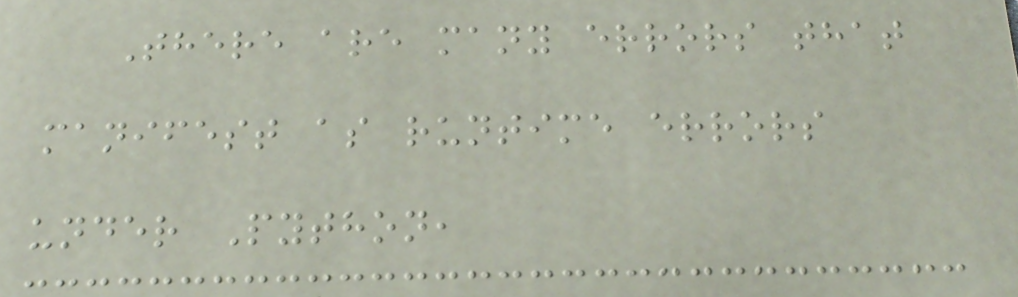There are many errors that
manifest as runtime errors
under Python,
